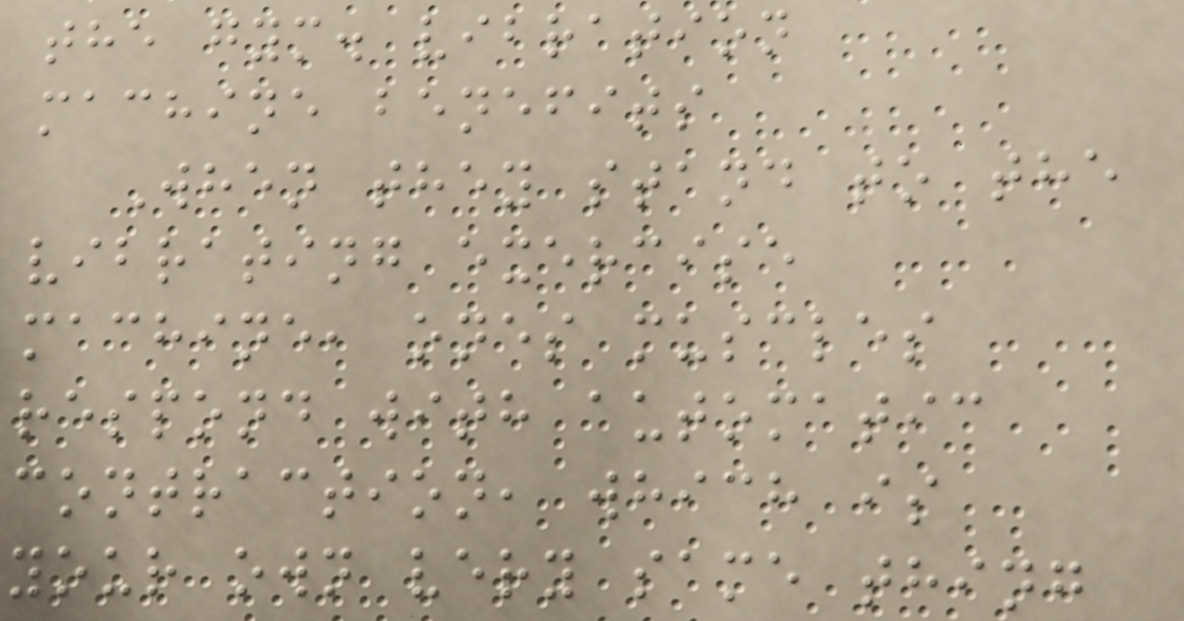the gym. vibration
machine benefits
When they stand to the
vibrating exercise
machine, ones muscles
respond with automatic
contraction, which is
your own very same thing
